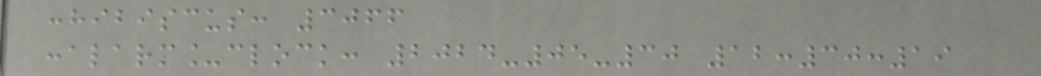:hibiscus: 3066
:alarm_clock: 2024-05-30 12:30:19
